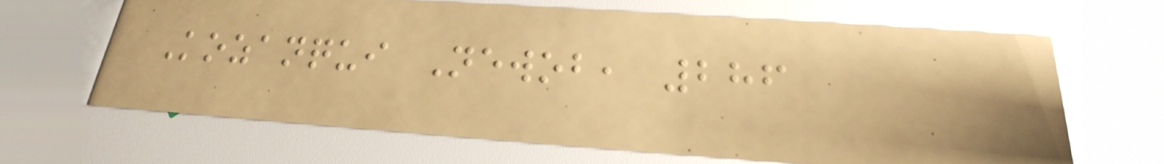Kozanqui Newob, 286
